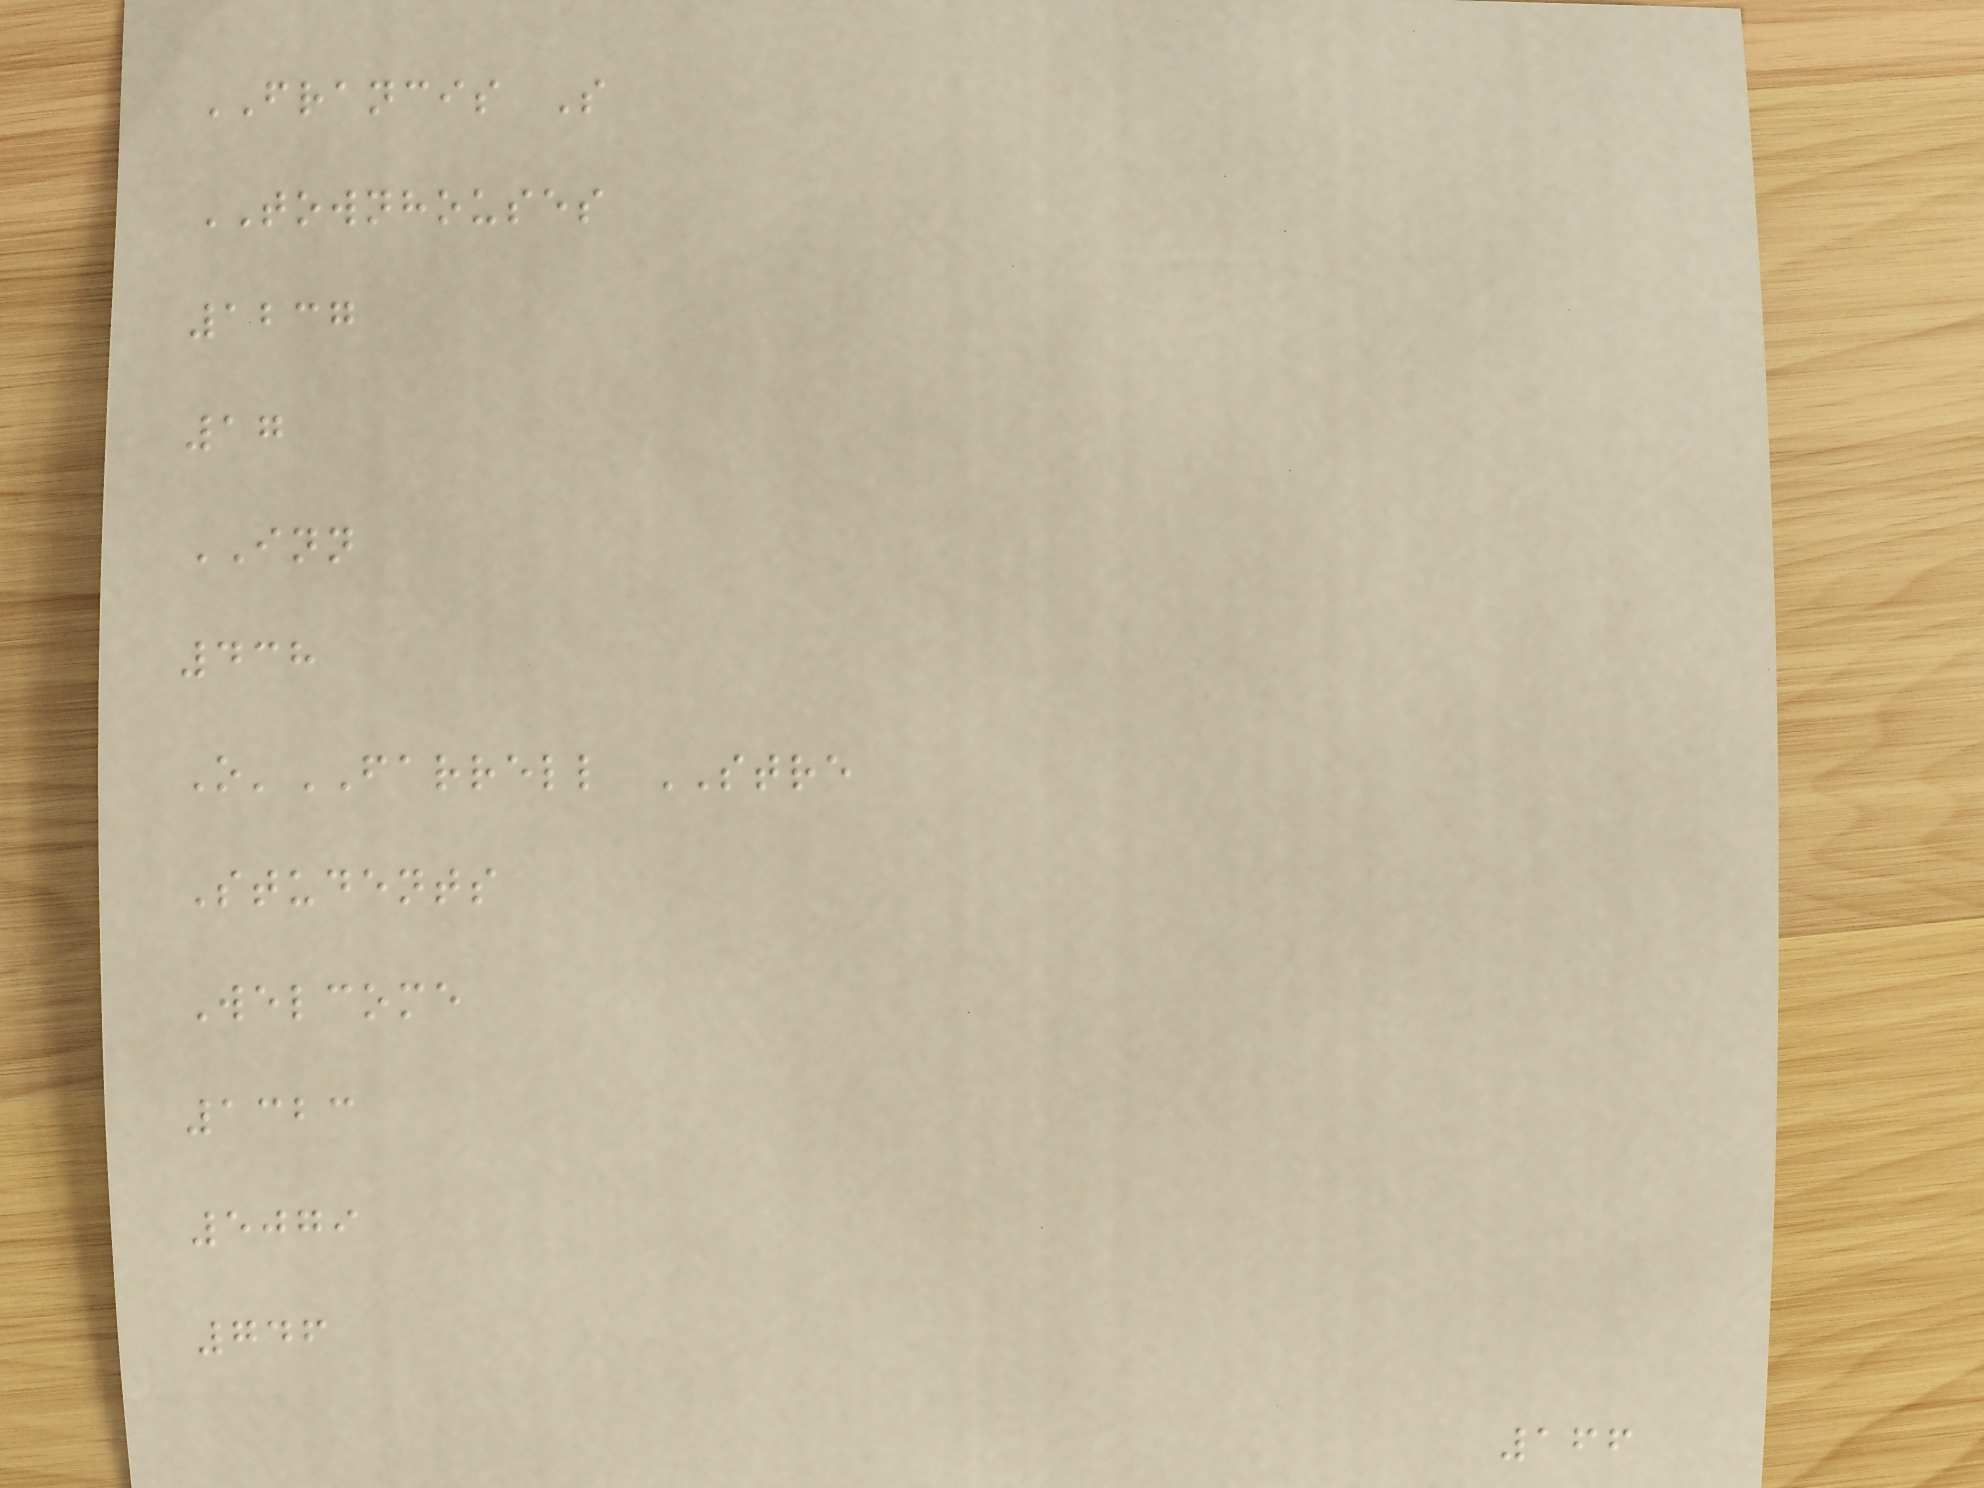FRANCIS S
TOWNHOUSES
1237
17
INN
438
O'FARRELL STRE
Students
Welcome
1323
5079
746
166
